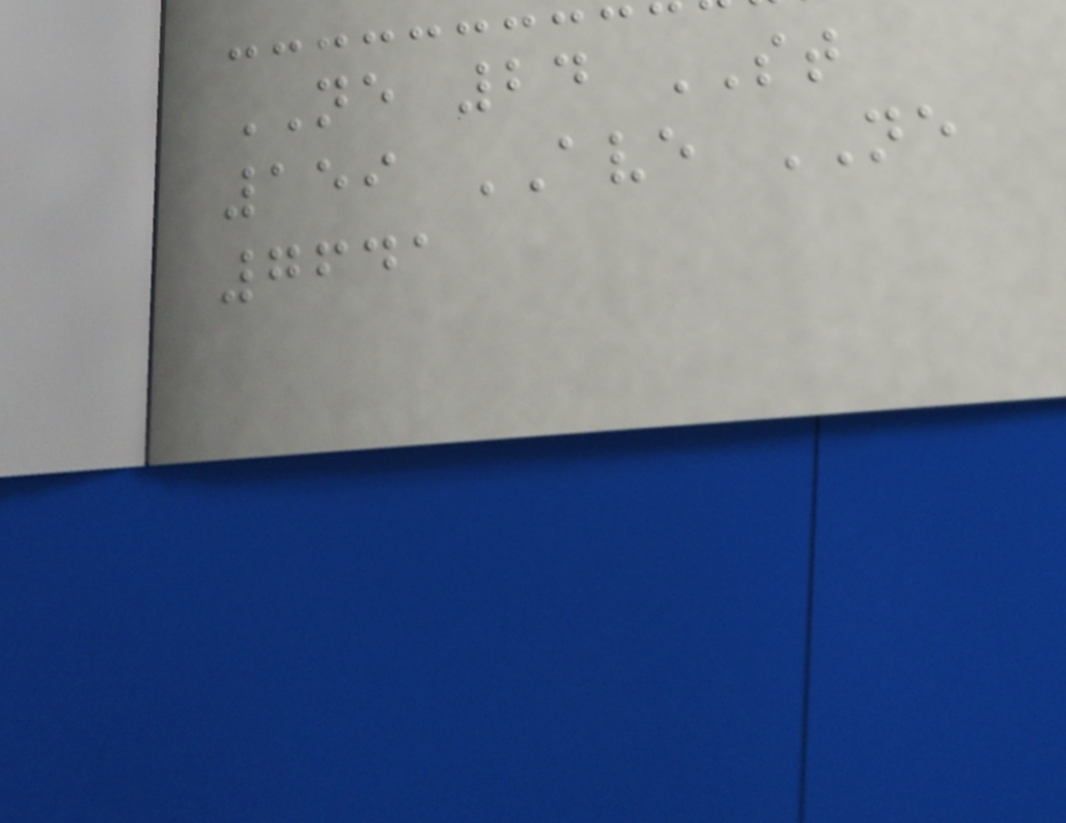NE 24 ST
159 AVE NE
7641
